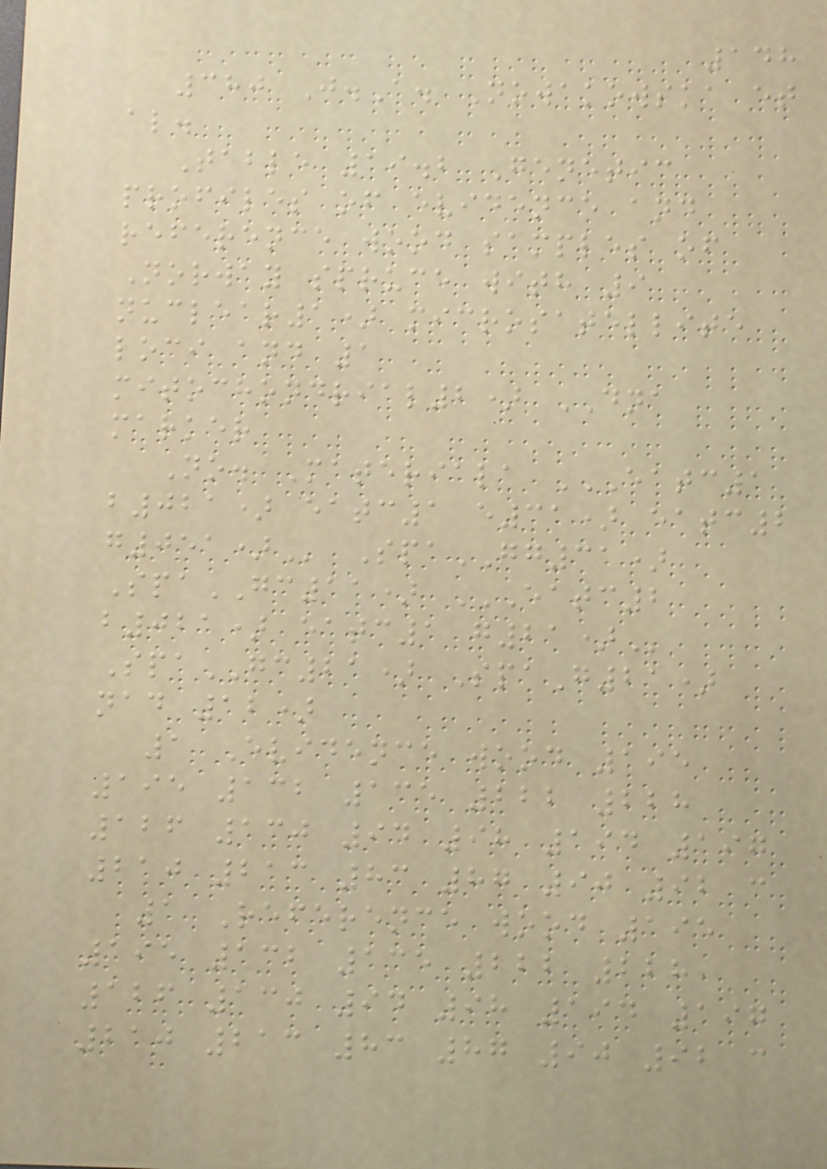148
380 J.A. Nowakowska et
al.
Table 19.2 Genetic
profiles of evidence and
reference wood samples of
Norway spruce with 9
nuclear1) microsatellite
loci and 1
mitochondrial2) DNA
marker
No. Materiala EATC1
B021) EATC1 E31) EATC2
G051) SpaGG31)
SpaGC11) EATC2
B021) EATC1 G21)
SpaGC21) SpaG21)
nad 12)
1 Evidence wood 195
195 132 135 222 228
126 130 94 98 194 197
210 213 83 87 90 92 c
1 Reference wood 195
195 132 135 222 228
126 130 94 98 194 197
210 213 83 87 90 92 c
